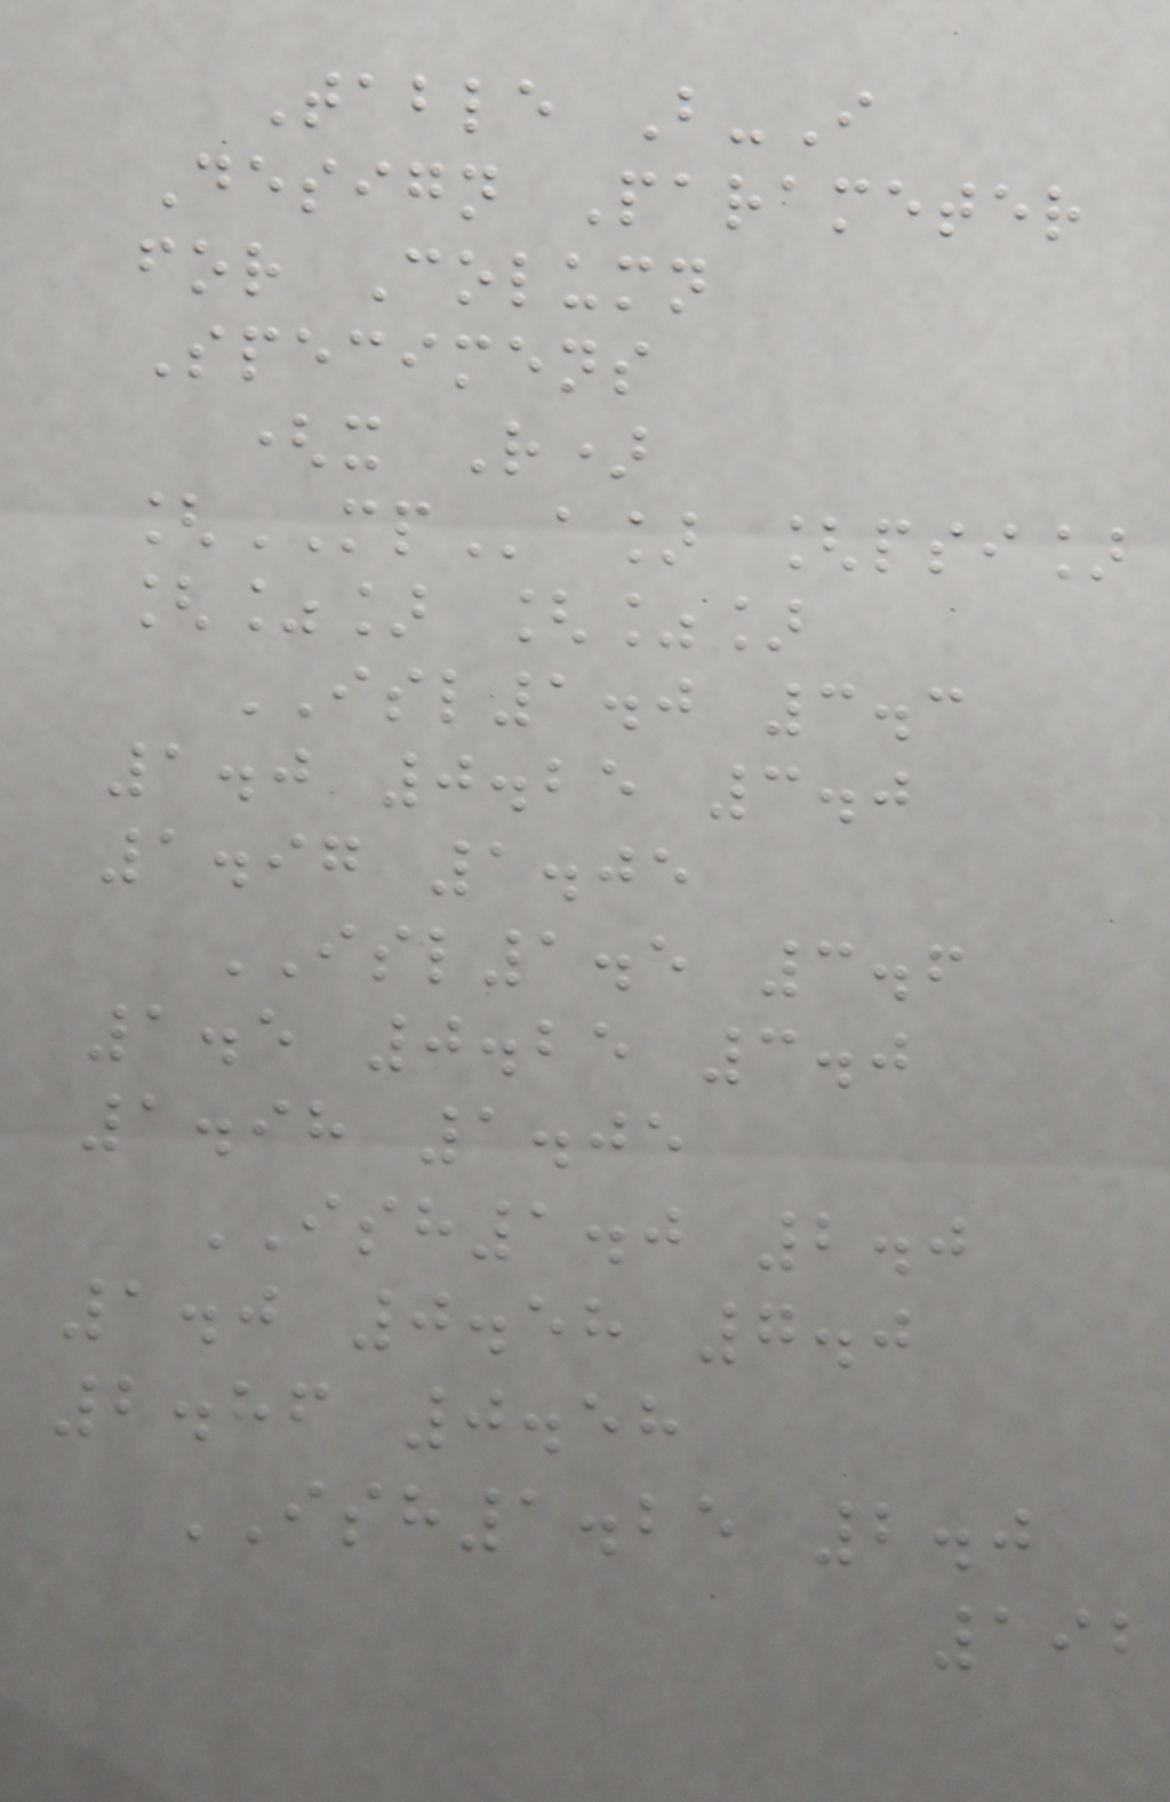Table B-I
Design Parameter
for Column
Specimens
(x R)
[MPa] [psi]
[%] [%]
ISL1.0 3.3
1.0 0.25 3.0
1.97 1.05
ISL1.5 3.6
1.5 0.25 3.0
1.98 1.05
ISH1.0 2.0
1.0 0.58 7.0
2.86 0.58
ISH1.25 2.0
192
